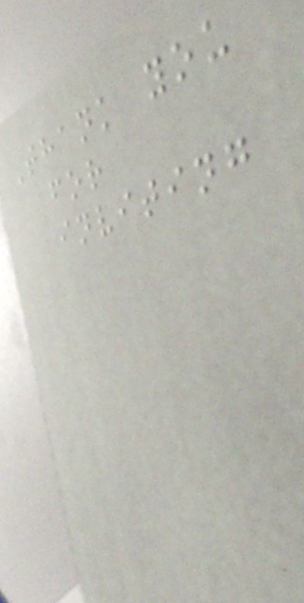Thank you
for
inviting
